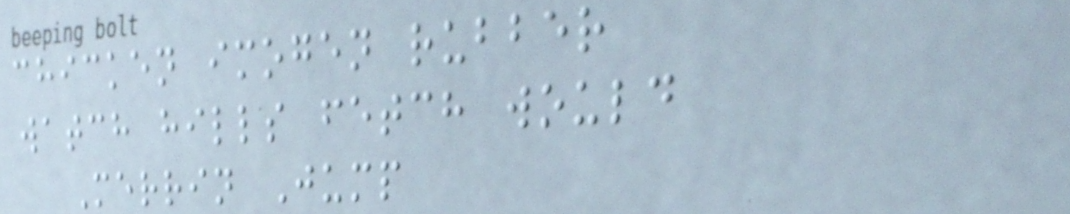chicken imogen rubber
watch hills fetch would
Merrin Jump
